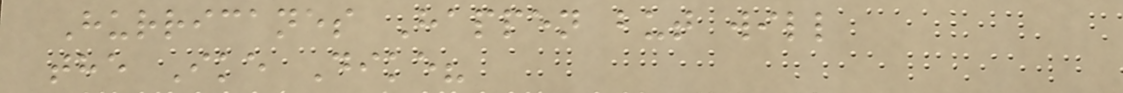Hurricanes Happen but will
the Ike Dike?
